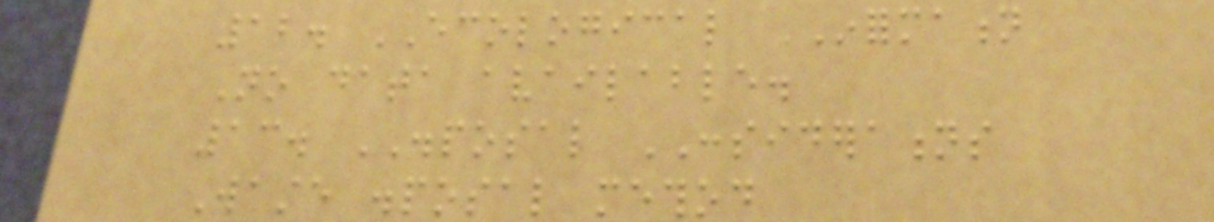12. ECOLOGICAL INFORMATION
No data available.
13. DISPOSAL CONSIDERATIONS
Waste disposal method
